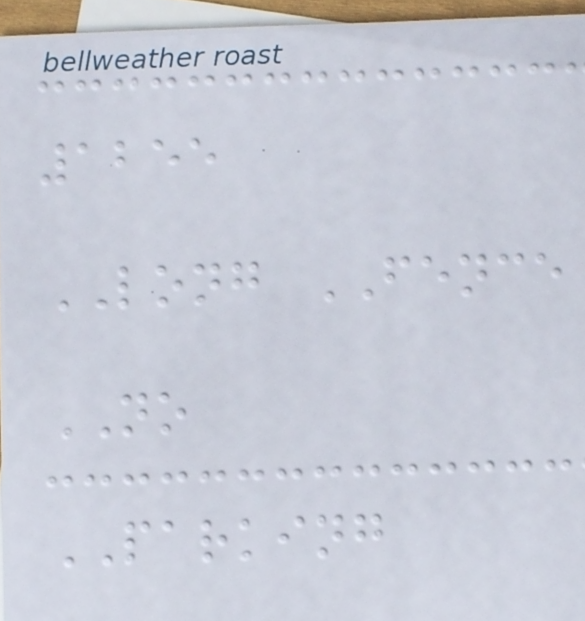1255
LONG FENCE
NO
PARKING
